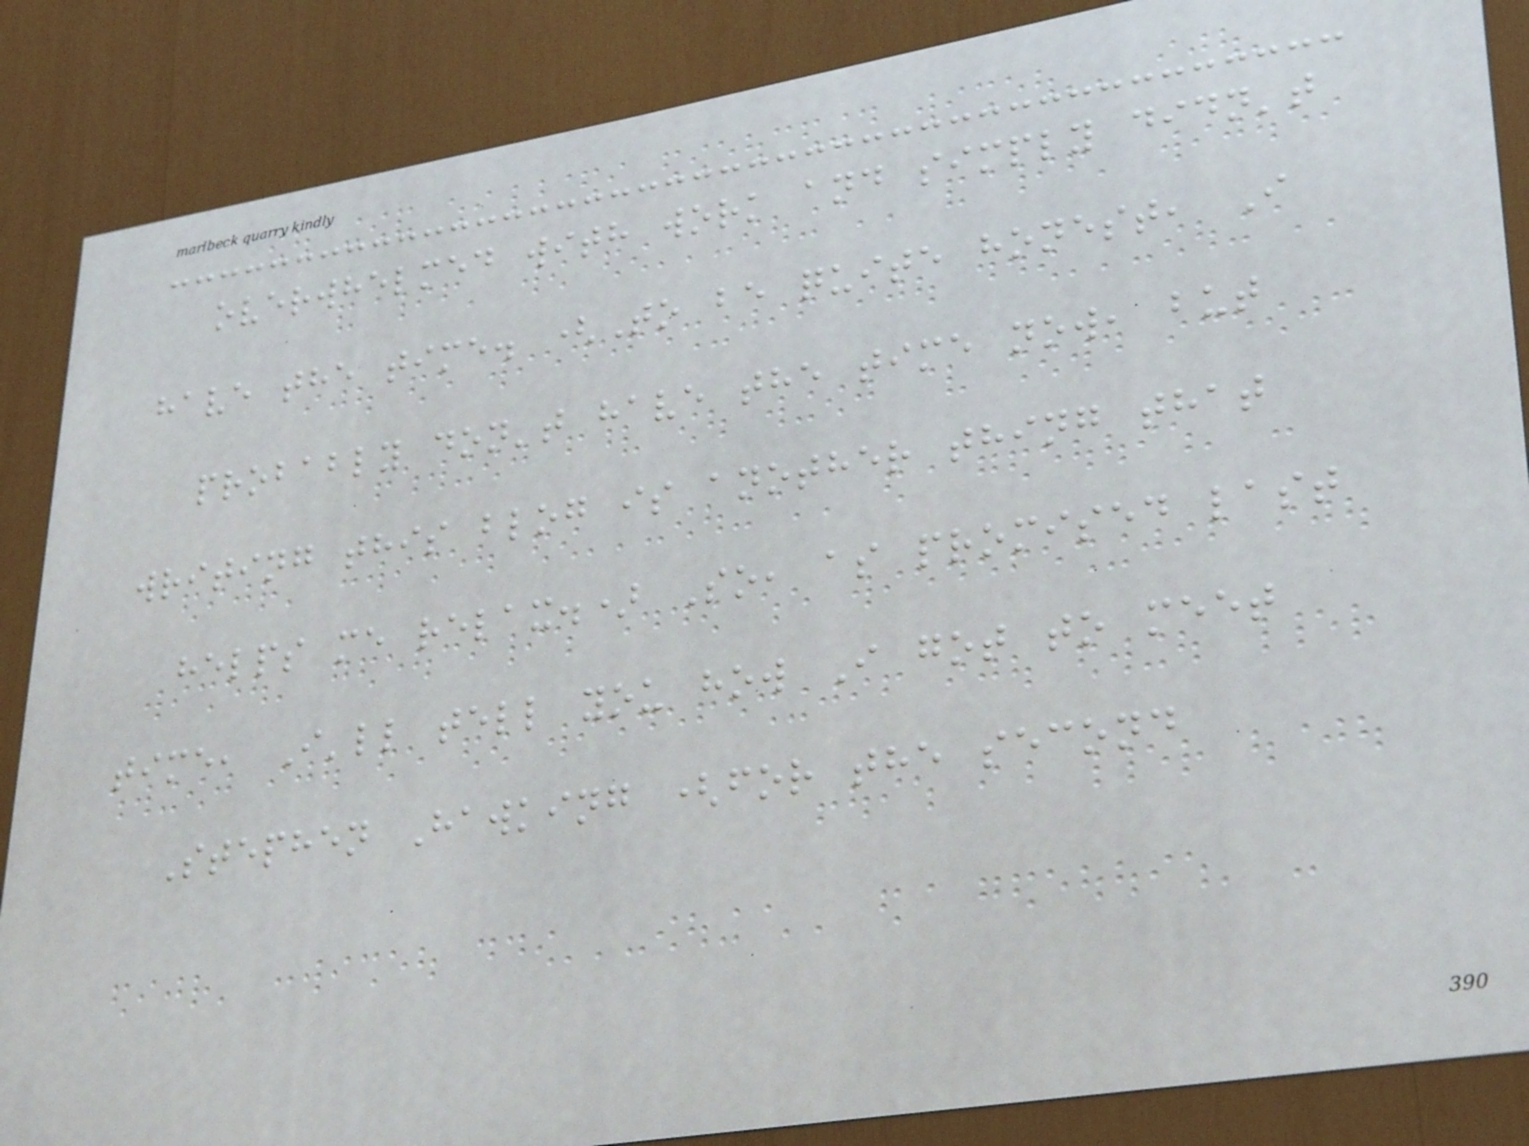overwhelmed with work and simply didn't
have the time. (To be quite honest, I
probably don't have the time now, but
writing this blog is another thing that
helps me relax.) So, as promised last
time, I'll tell you how I got to meet
Stephen Hawking (for the second
